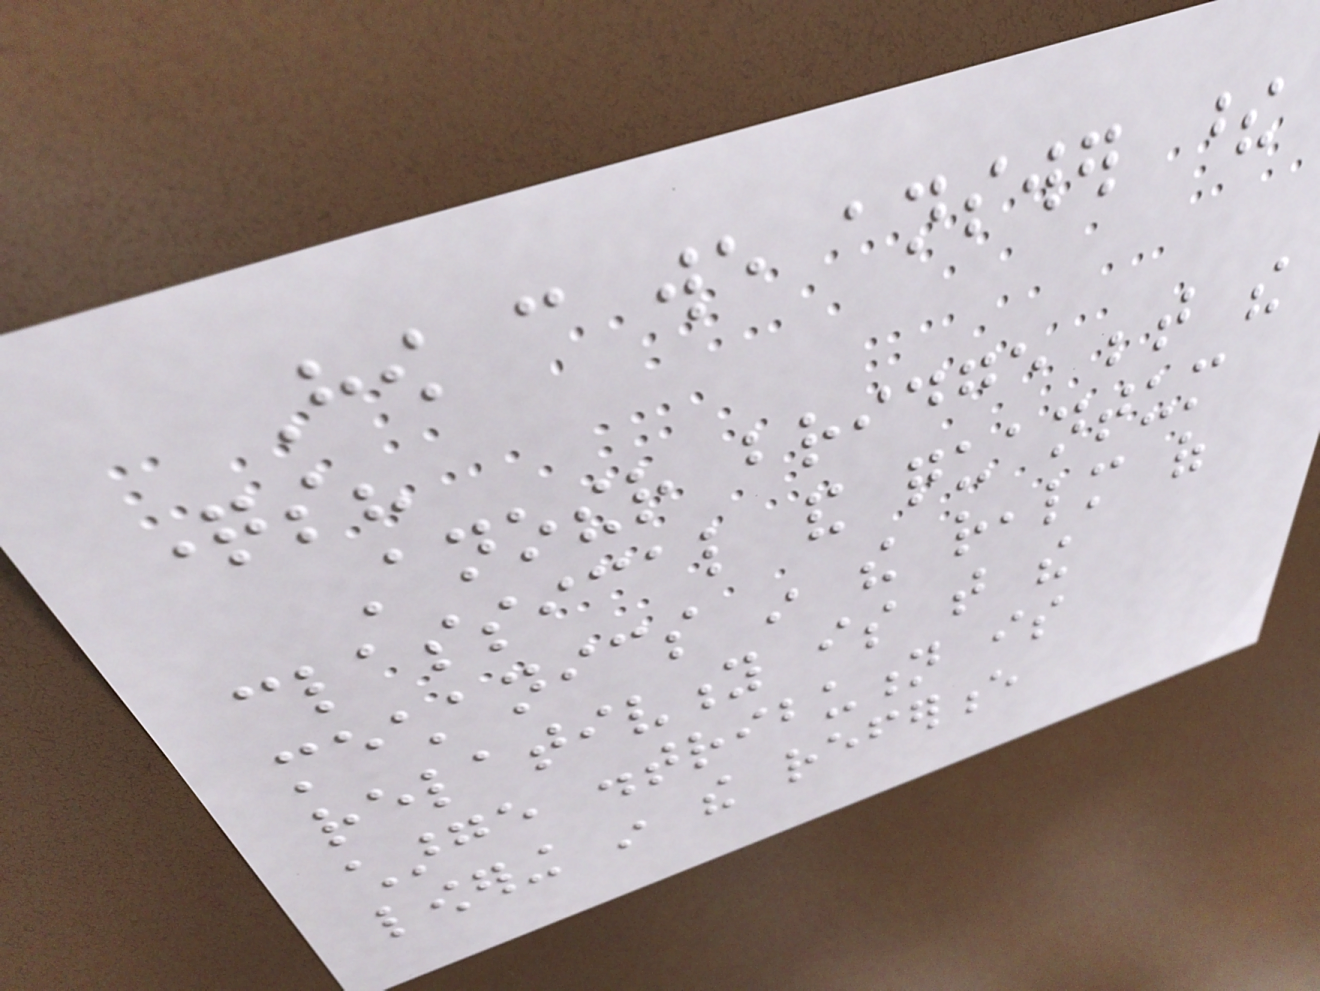How can we answer these
questions?
Another bridge between the
classical and quantum
mechanics in the realm of
relativity is that the
charge distribution is
lowering in the reference
